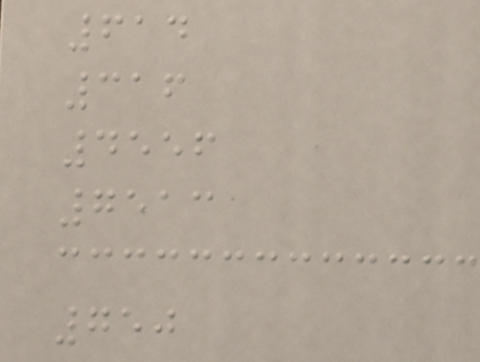614
316
4556
7513
750
